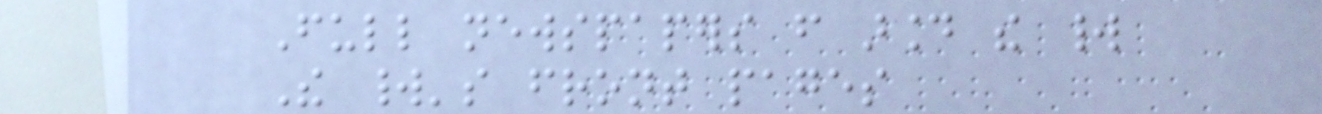Full newspapers from around the world
The world's front pages
